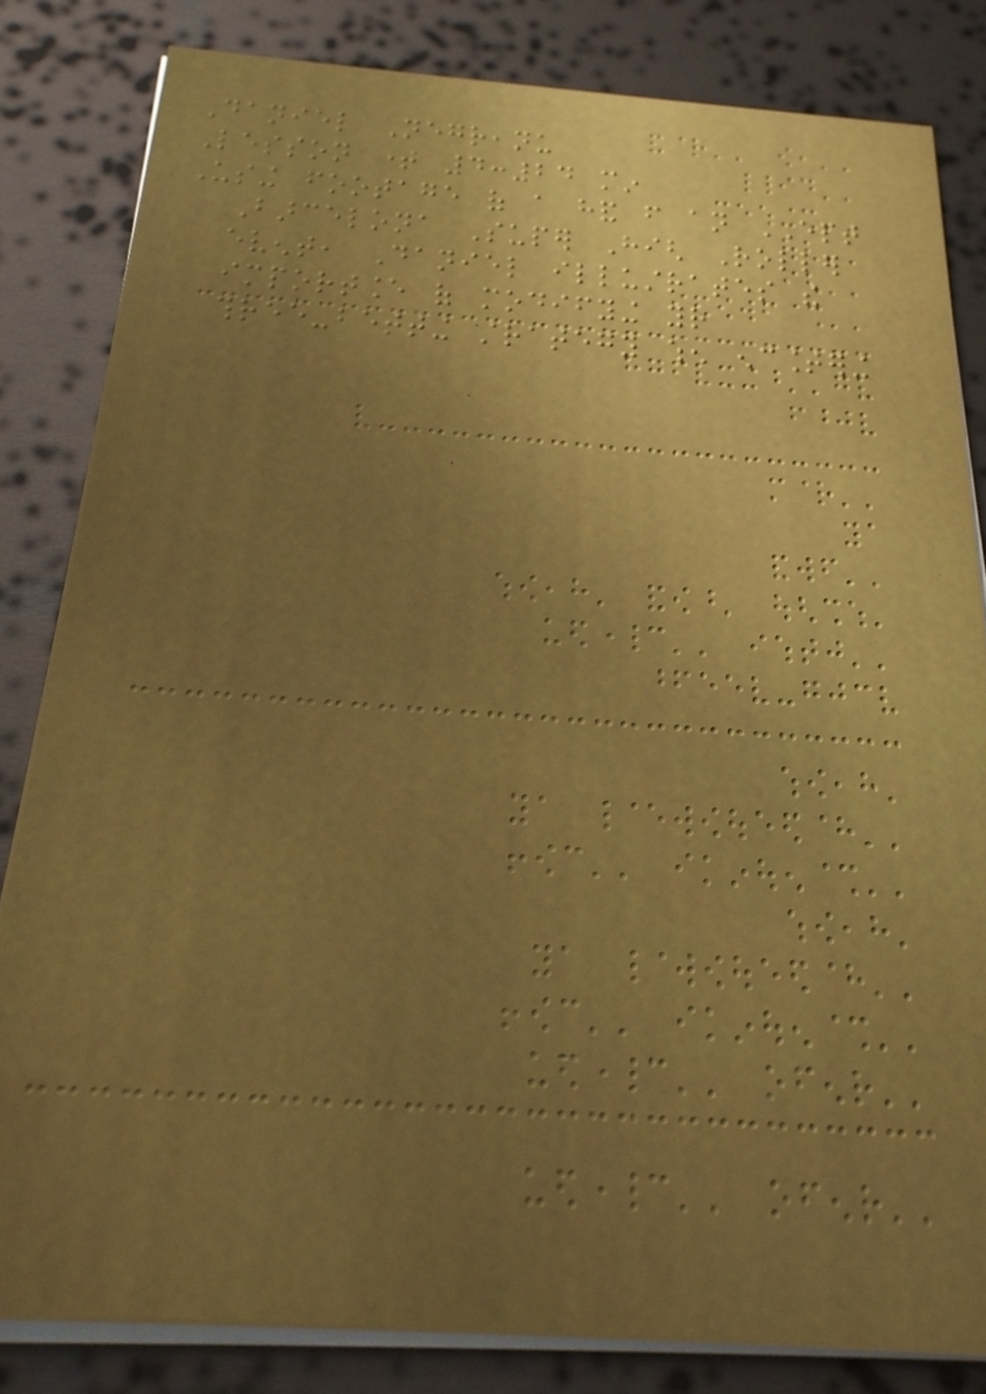Daniel Negreanu
Lesson time 4:24 min
Using footage of a hand from an EPT
Barcelona Super High Roller
event, Daniel illustrates the
importance of modifying your
three-betting strategy when encountering
